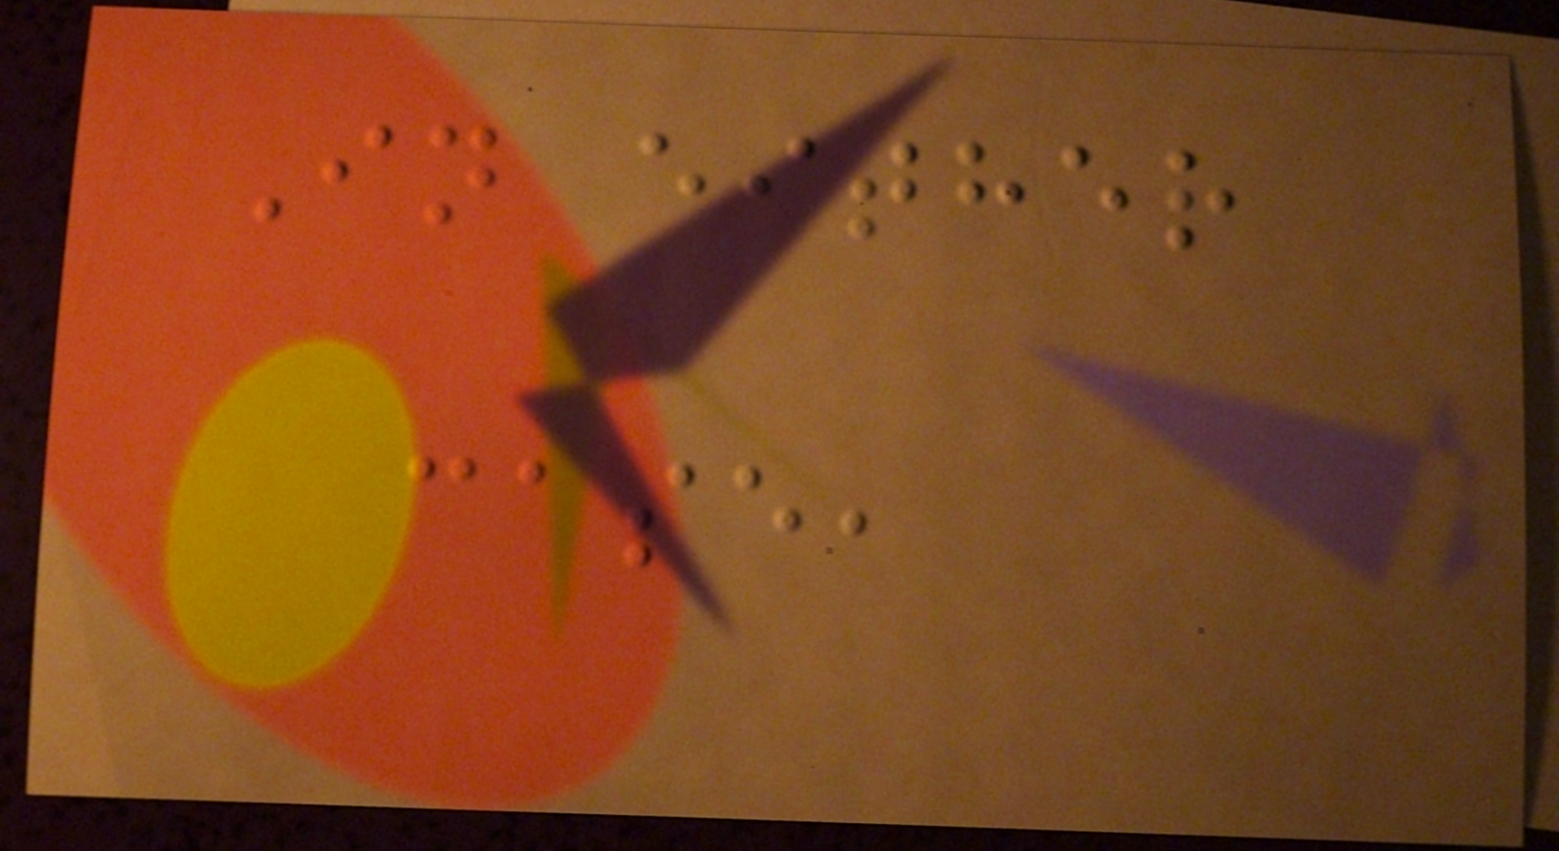In either
case,
